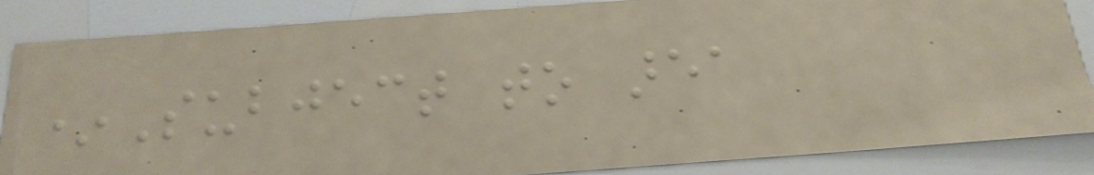*Subject to area
